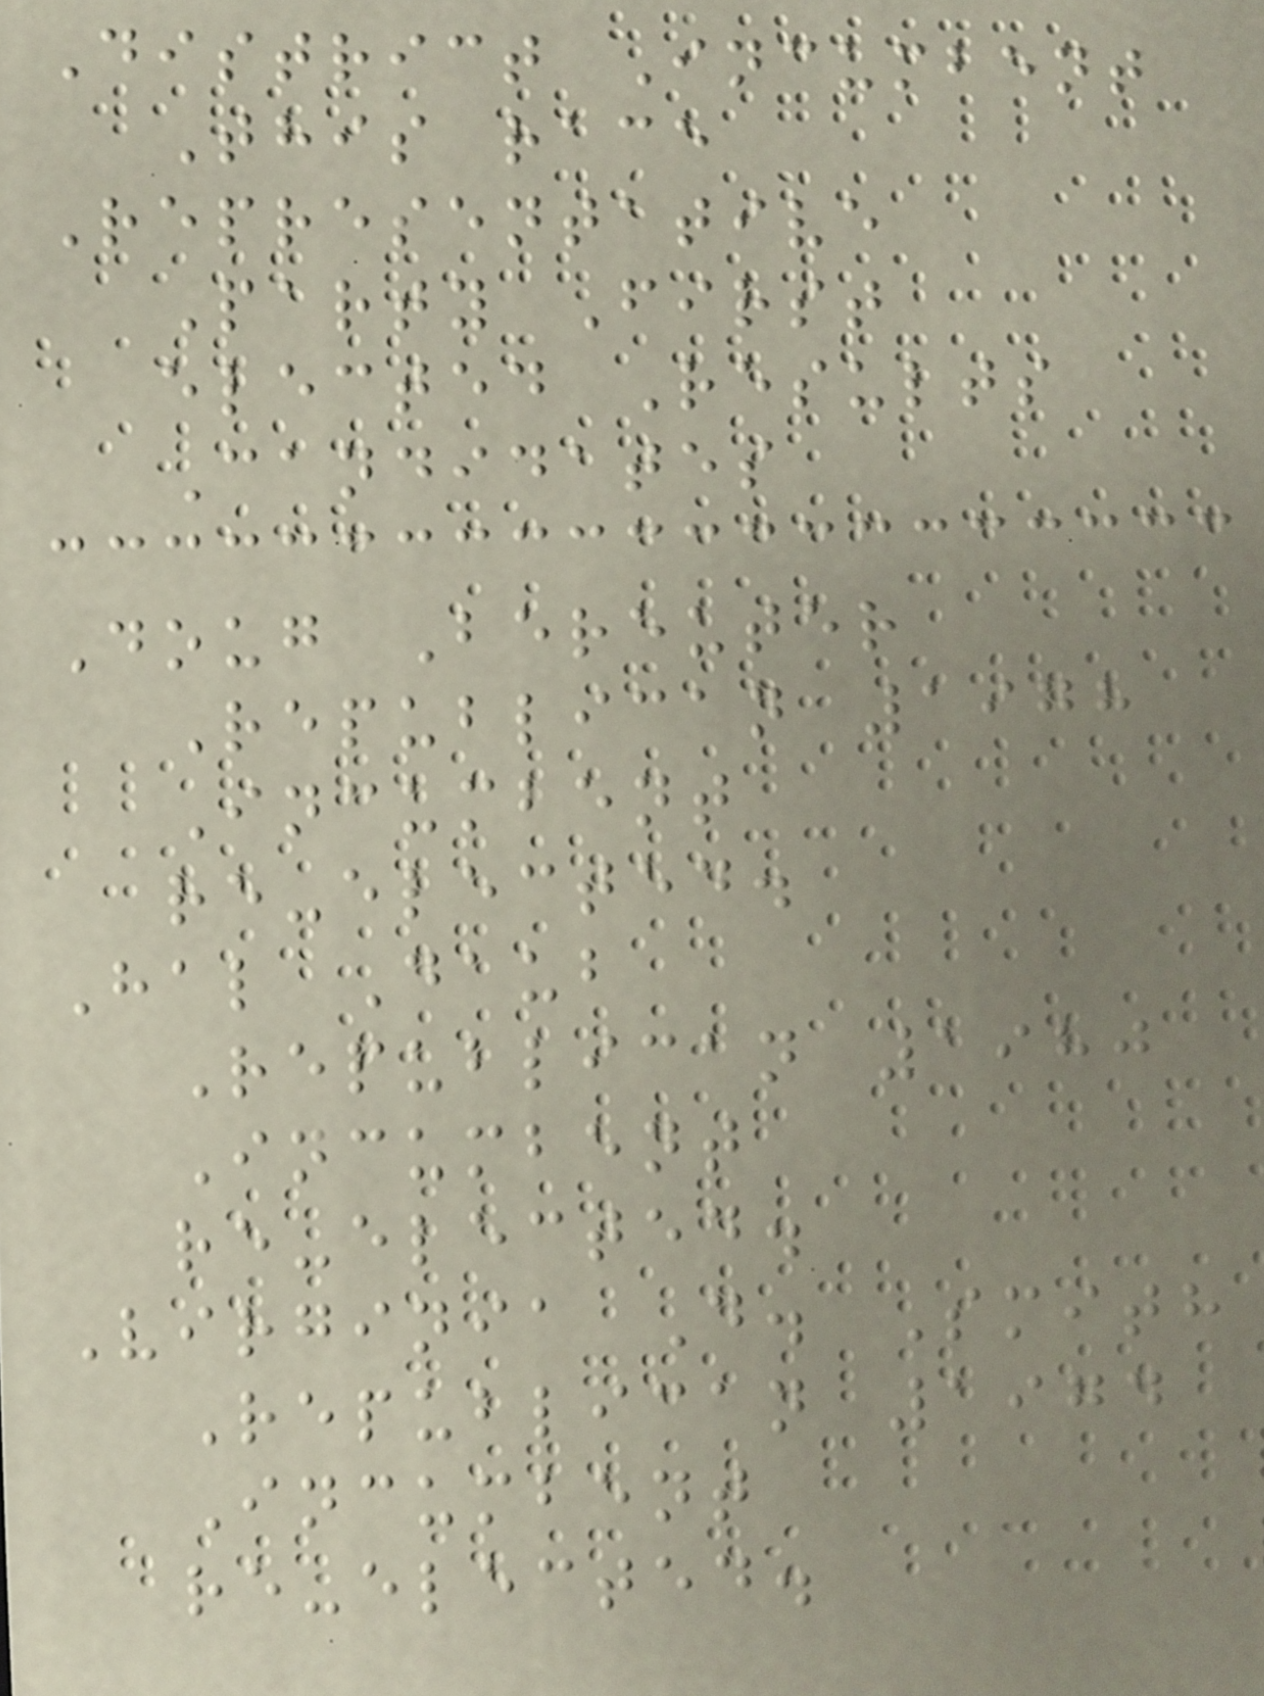District Incumbent
This race
Representative
Party First
elected Results
Candidates
Doug Bereuter
Republican 1978
Incumbent
re-elected.
Hal Daub
Republican 1980
Incumbent
re-elected.
Virginia D. Smith
Republican 1974
Incumbent
re-elected.
